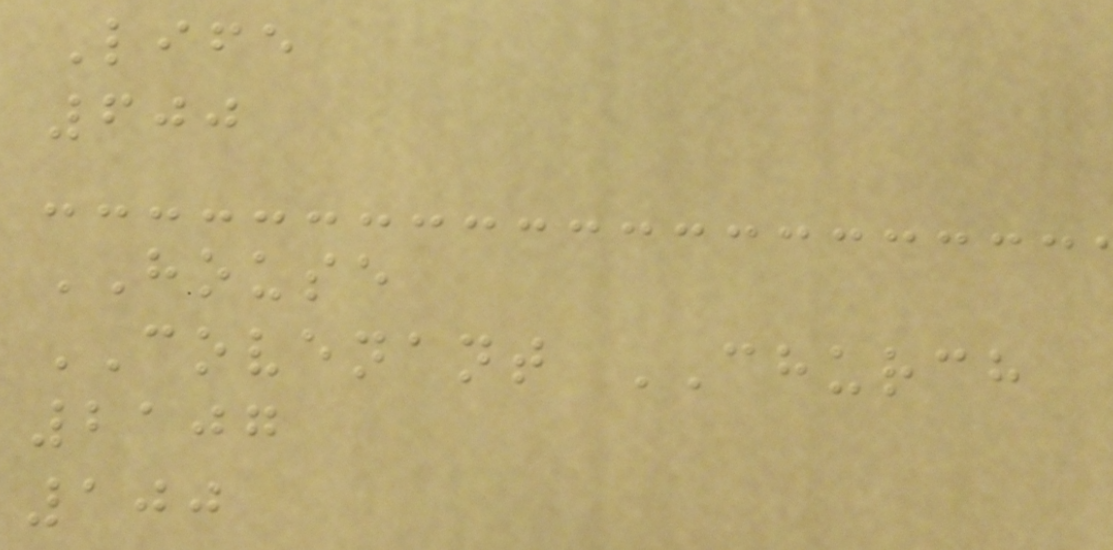Life
600
HOUSE
COVENANT CHURCH
2107
100
